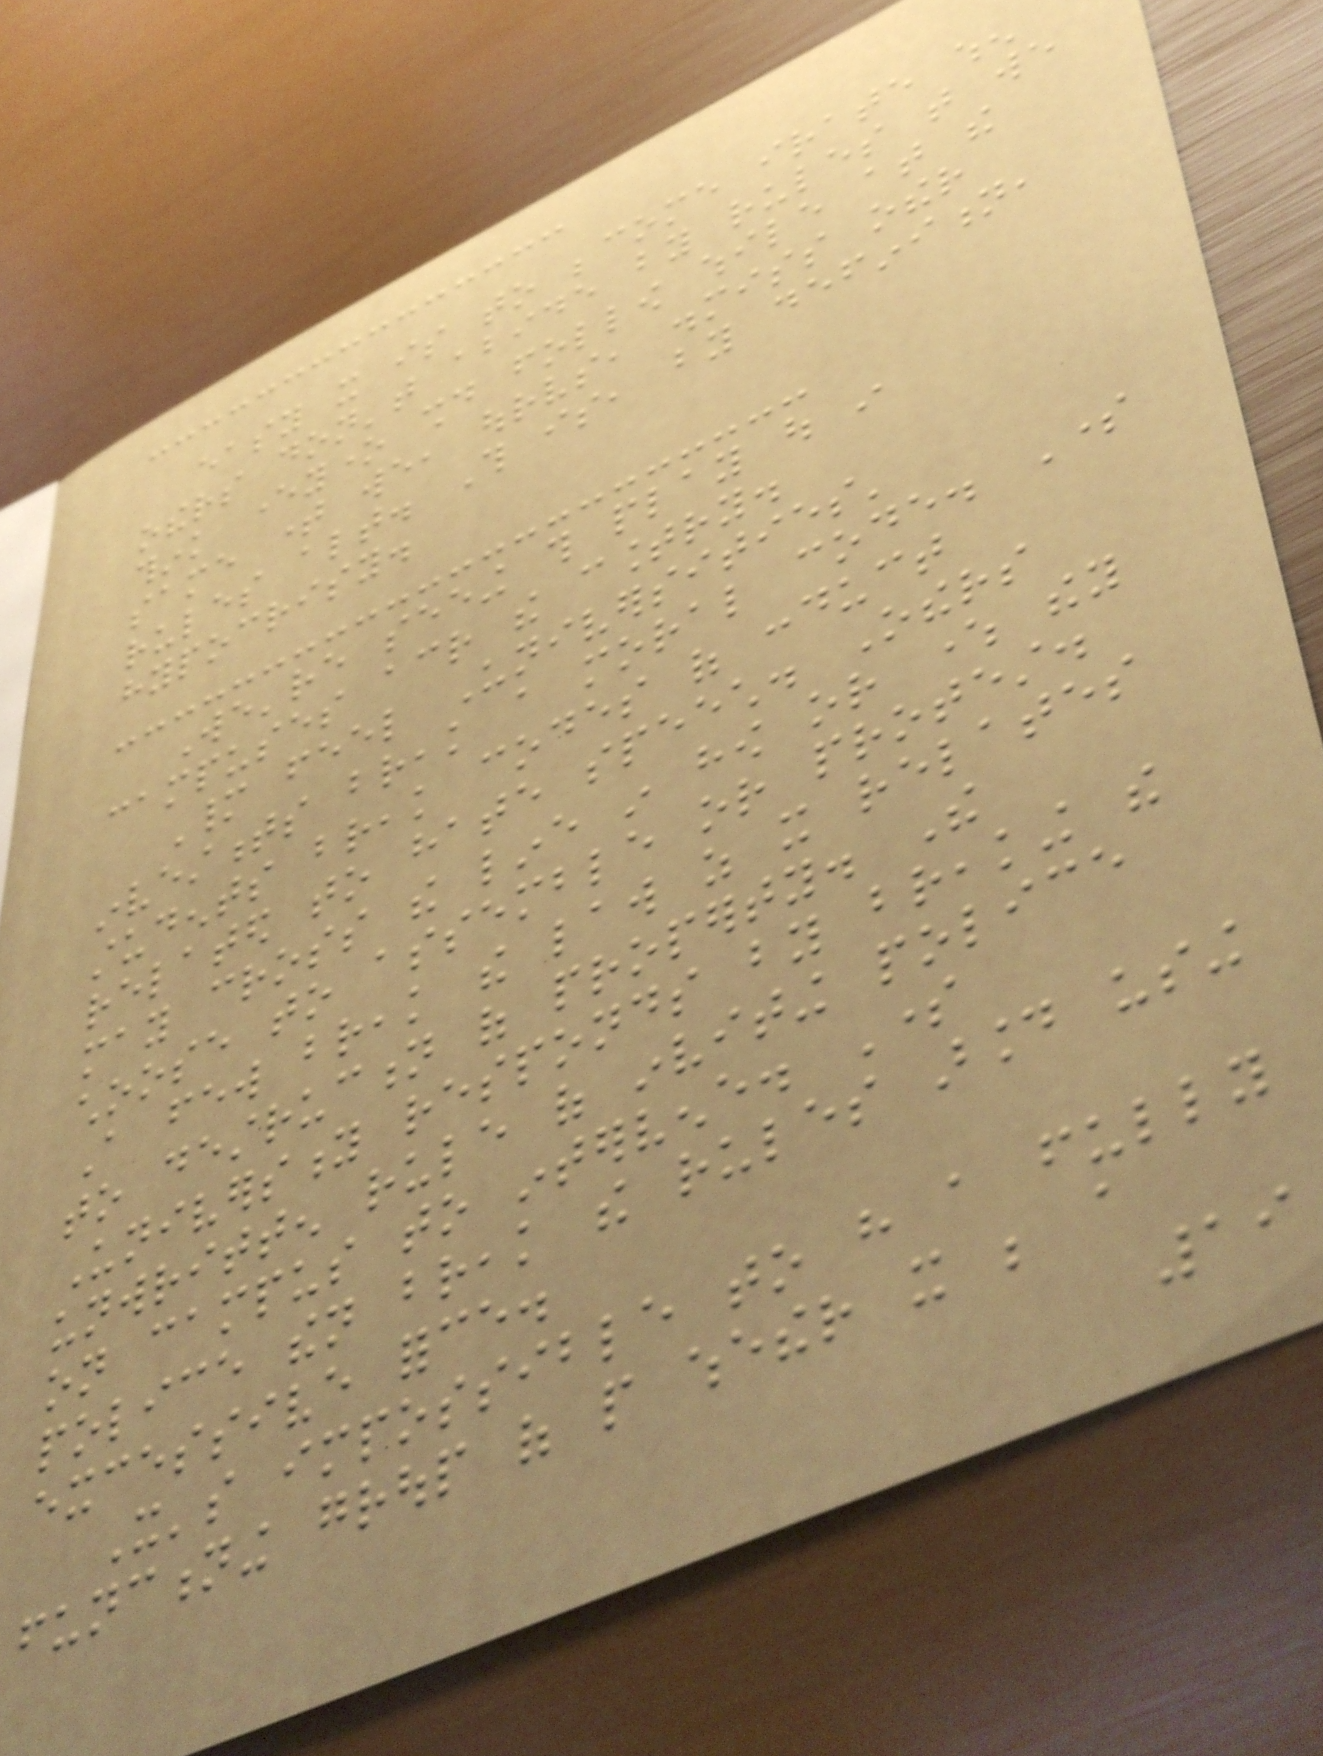easy it is to become irate when
others don't abide by rules that we
think everyone should follow while at the
same time we, ourselves, dismiss other
rules altogether. This is, by definition,
hypocrisy.
We're seeing this play out in
campuses across the country.
Many feel Universities'
investments break a moral code. Some
students break codes of conduct
related to hate speech. Others
may cross the line in how or where they
choose to assemble or protest.
A few break the law as it relates
to destruction of property. The
University responds by breaking the
unwritten rule of inviting police
on campus to intervene. Some
police then break the rules around using
excessive force.
It's impossible to have a fully
functioning group of people whether it be a
19
